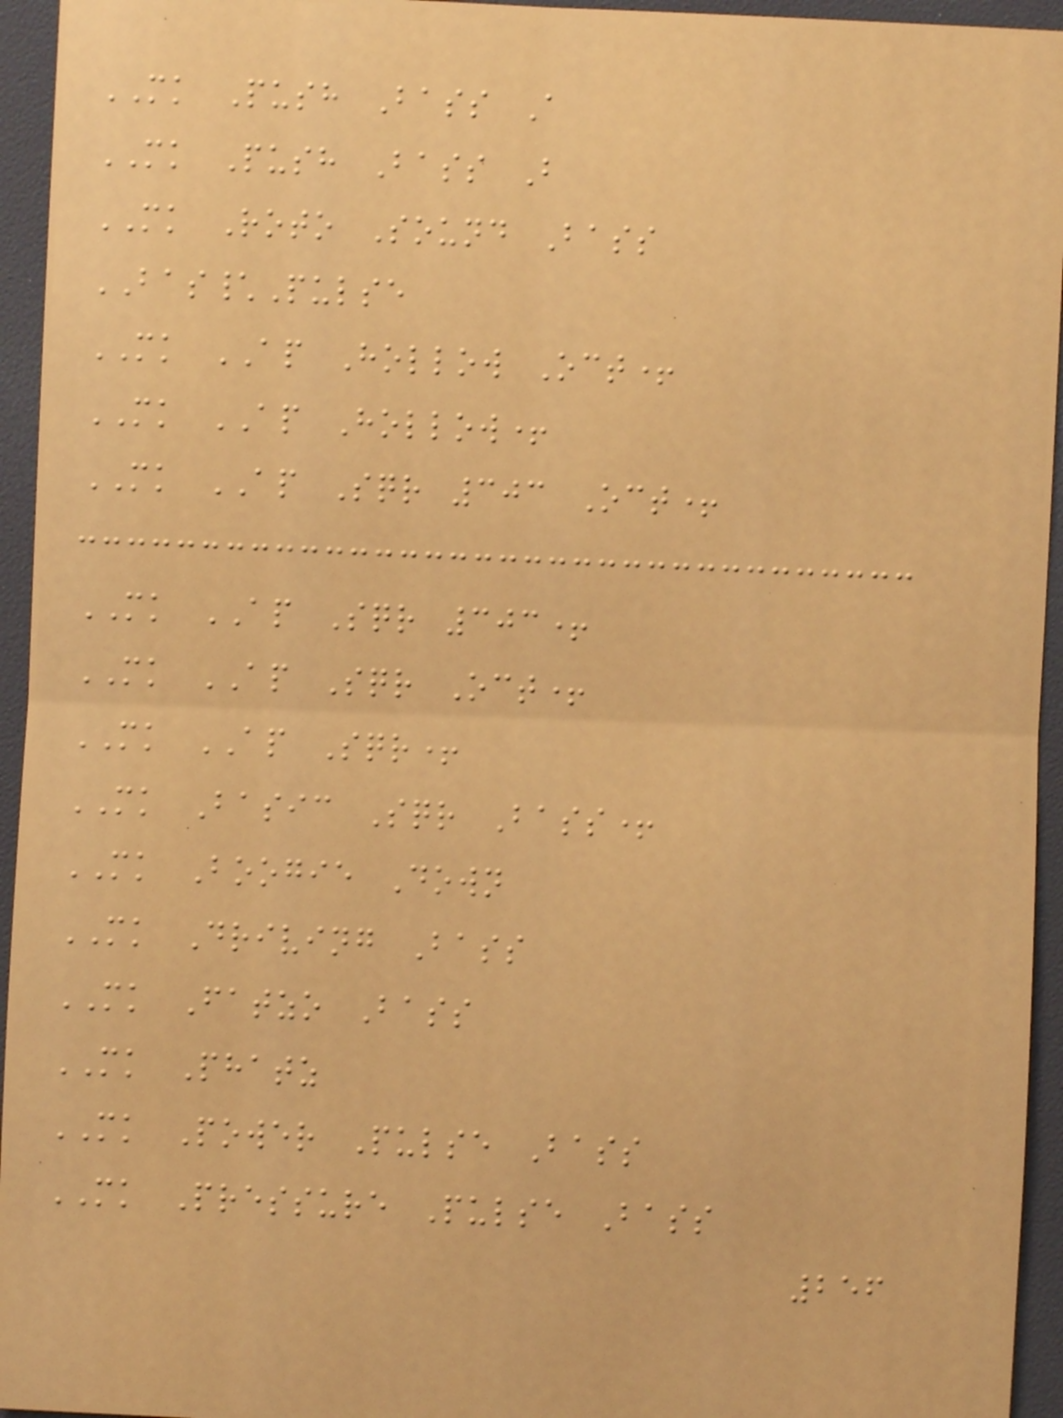MK Push Bass A
MK Push Bass B
MK Roto Sound Bass
BAS\Pulse
MK AP Hollow Oct+
MK AP Hollow+
MK AP Sqr 303 Oct+
MK AP Sqr 303+
MK AP Sqr Oct+
MK AP Sqr+
MK Basic Sqr Bass+
MK Boogie Down
MK Driving Bass
MK Fatzo Bass
MK Phatz
MK Power Pulse Bass
MK Pressure Pulse Bass
256
